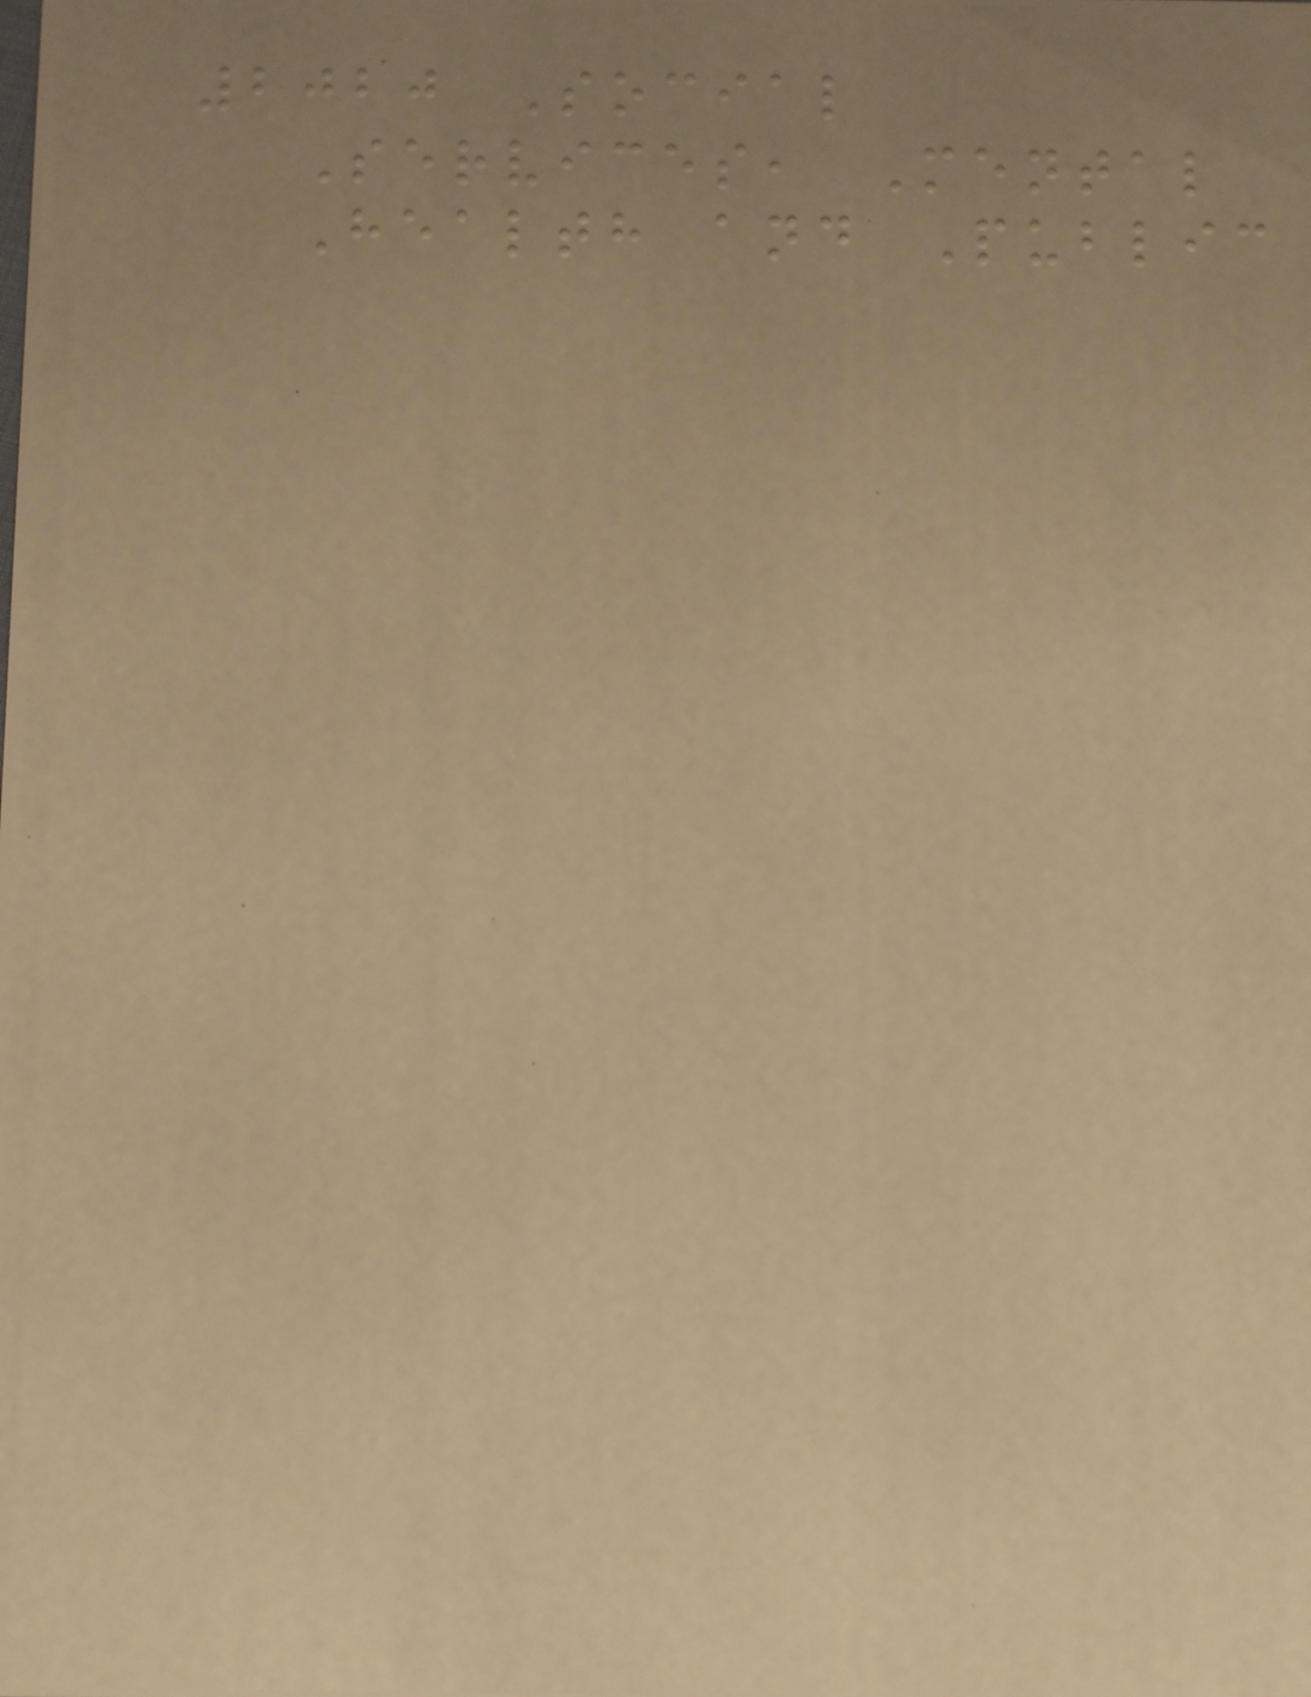2020 Social
Services, Mental
Health and Public
